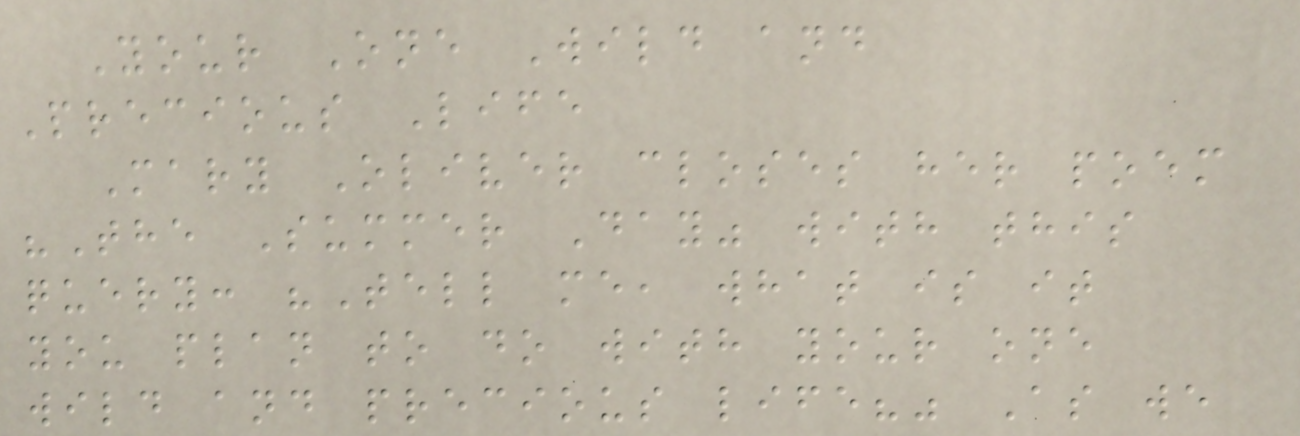Your One Wild and
Precious Life
Mary Oliver closes her poem
"The Summer Day" with this
query: "Tell me, what is it
you plan to do with your one
wild and precious life?" As we
